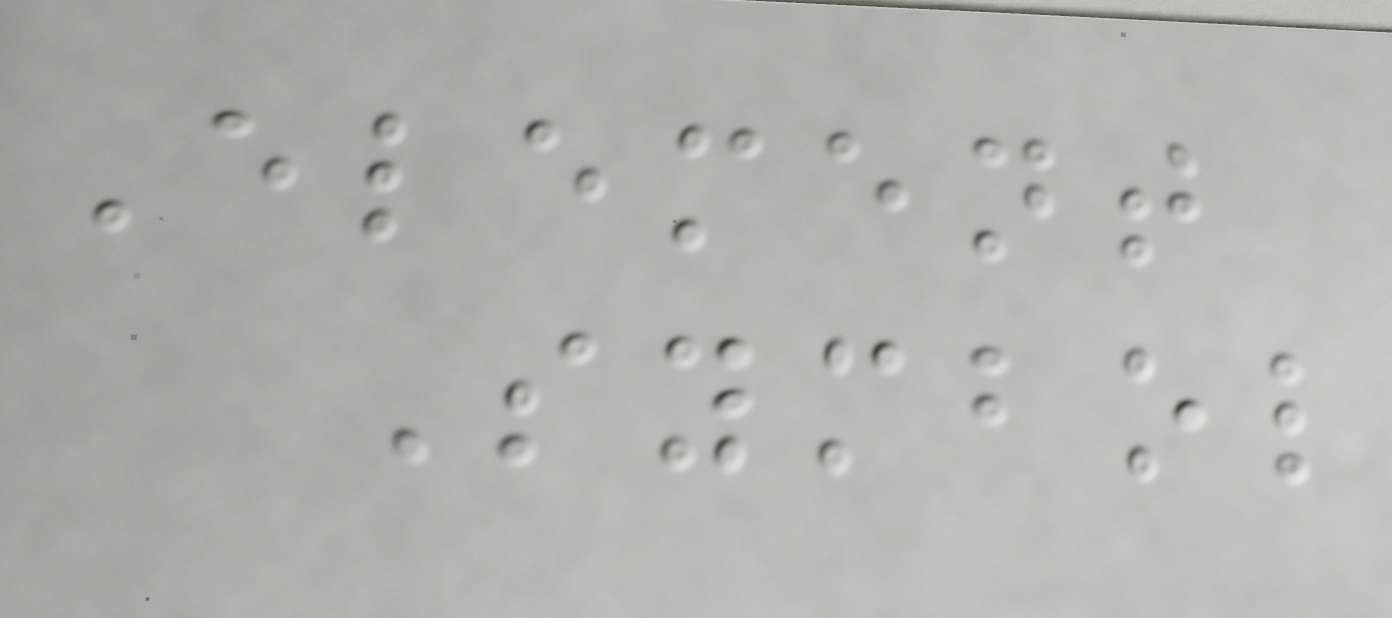Element
Symbol
